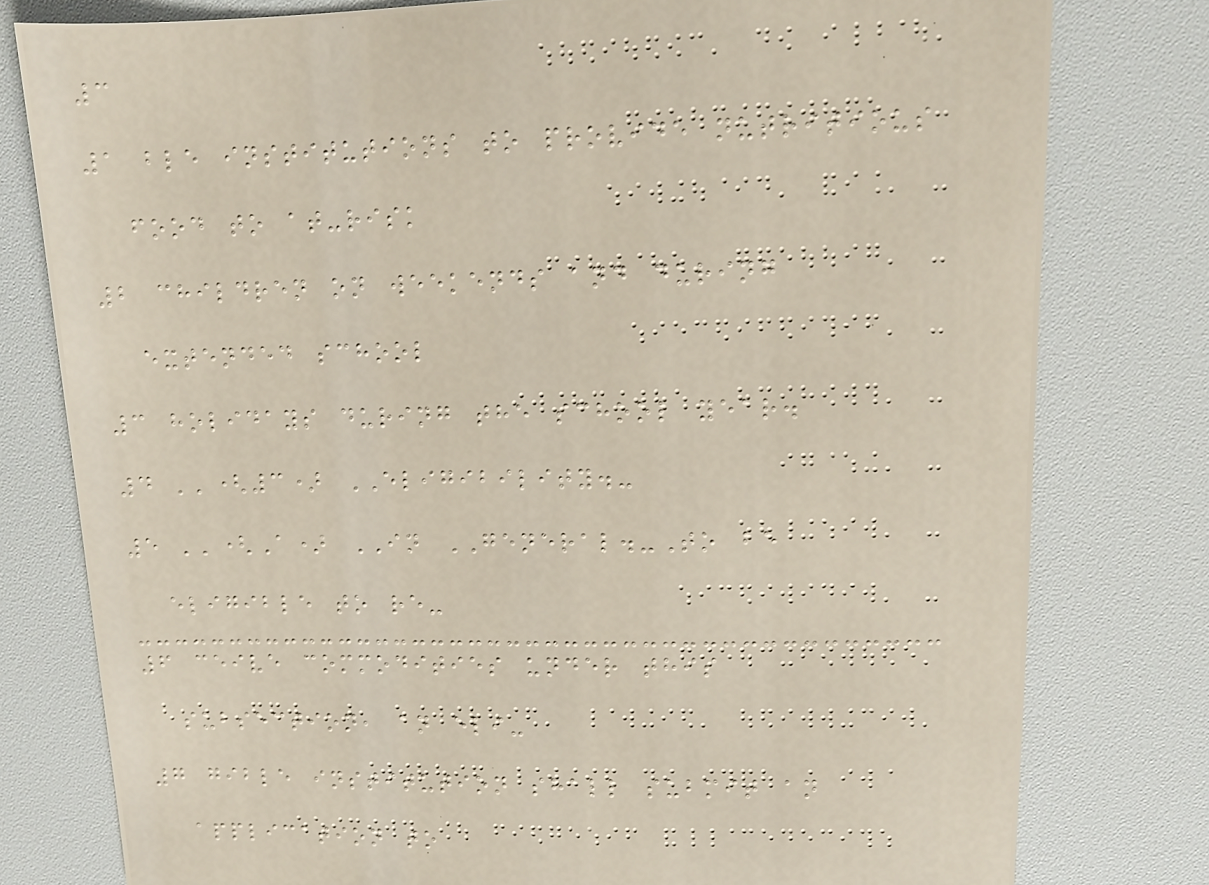3
1 ble institutions to provide nutritious
food to at-risk
2 children on weekends and during
extended school
3 holidays during the school year.
4 ''(3) ELIGIBILITY.-
5 ''(A) IN GENERAL.-To be
eligible to re-
6 ceive commodities under this
subsection, an eli-
7 gible institution shall submit an
application to
